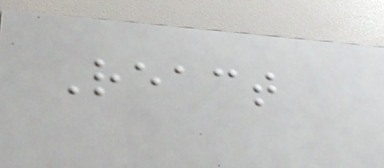React
